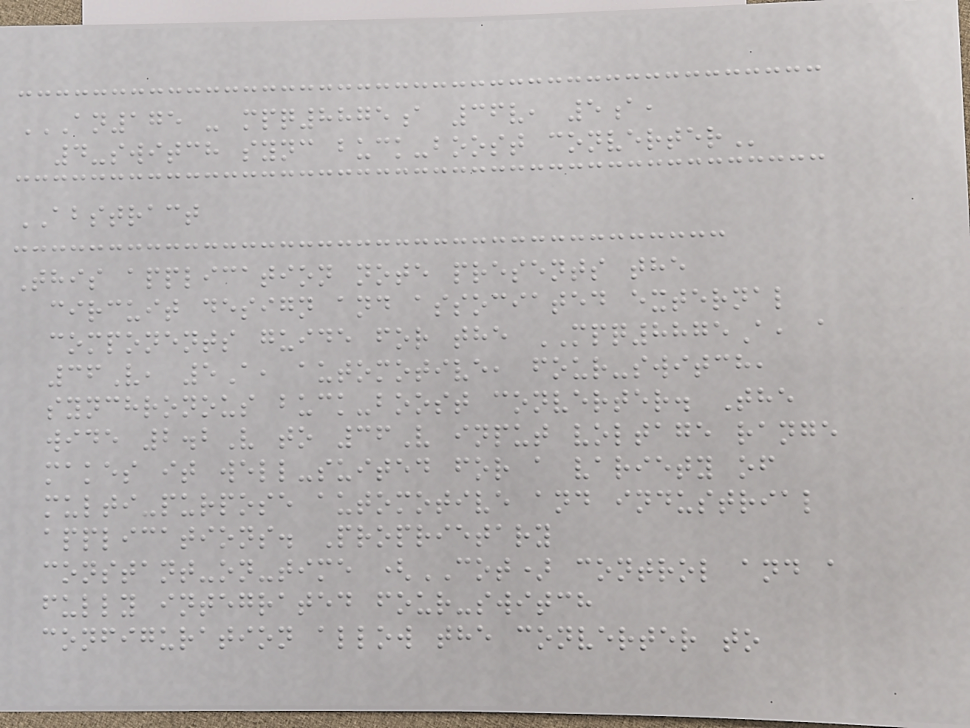AN175 - MPQ8875A 36V, 5A,
4-SWITCH SYNC BUCK-BOOST CONVERTER
ABSTRACT
This application note presents the
circuit design and associated external
components guide for the MPQ8875A, a
36V, 5A, automotive, four-switch,
synchronous buck-boost converter. The
wide 2.2V to 36V input voltage range
makes it well-suited for a variety of
multi-purpose automotive and industrial
applications. Proprietary
constant-on-time (COT) control and a
fully integrated four-switch
configuration allow the converter to
